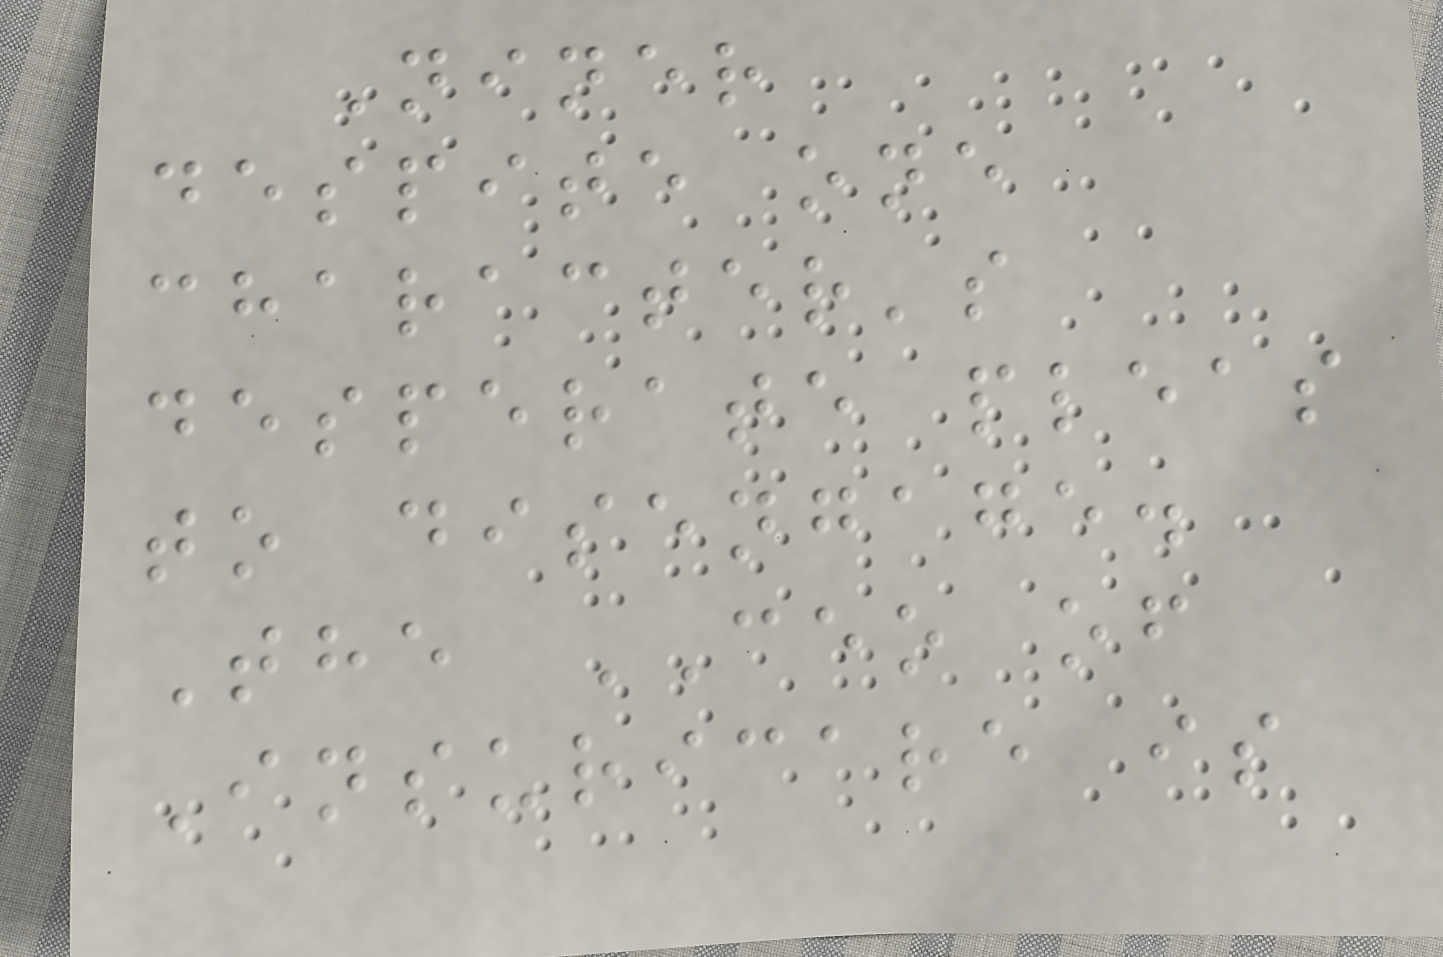Niner
despite one
character's
desperate pleas
to disengage.
The CEO of
Insuricare is
